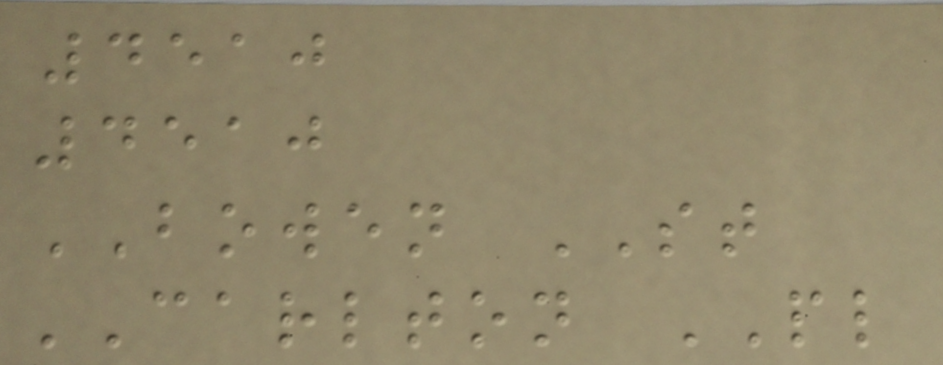4510
4510
BOWEN ST
CARLTON PL
